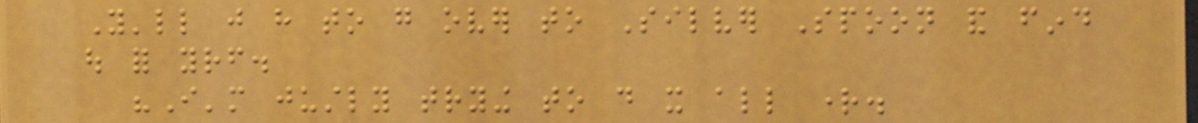You'll just have to go over to Silver Spoon and find
out for yourself.
"I'm justly trying to do it all right.
